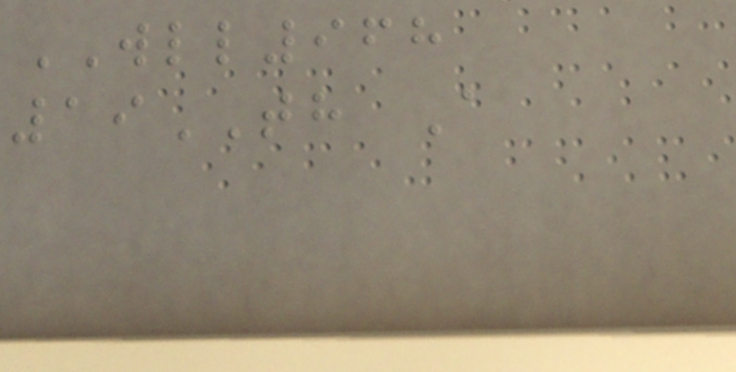WLL968
19TH A
